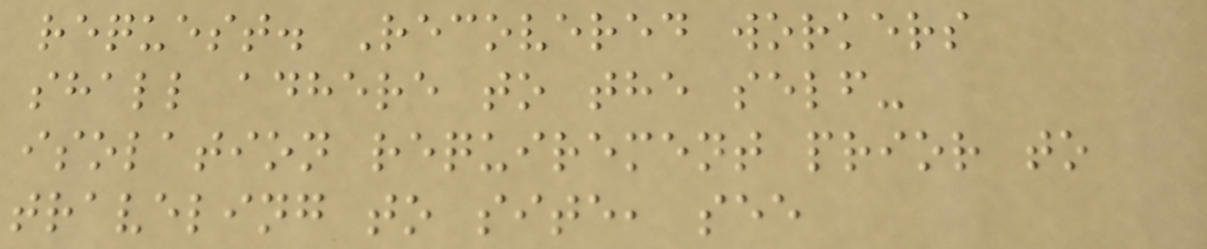request. Recovered workers
shall adhere to the self-
isolation requirement prior to
traveling to site, see
